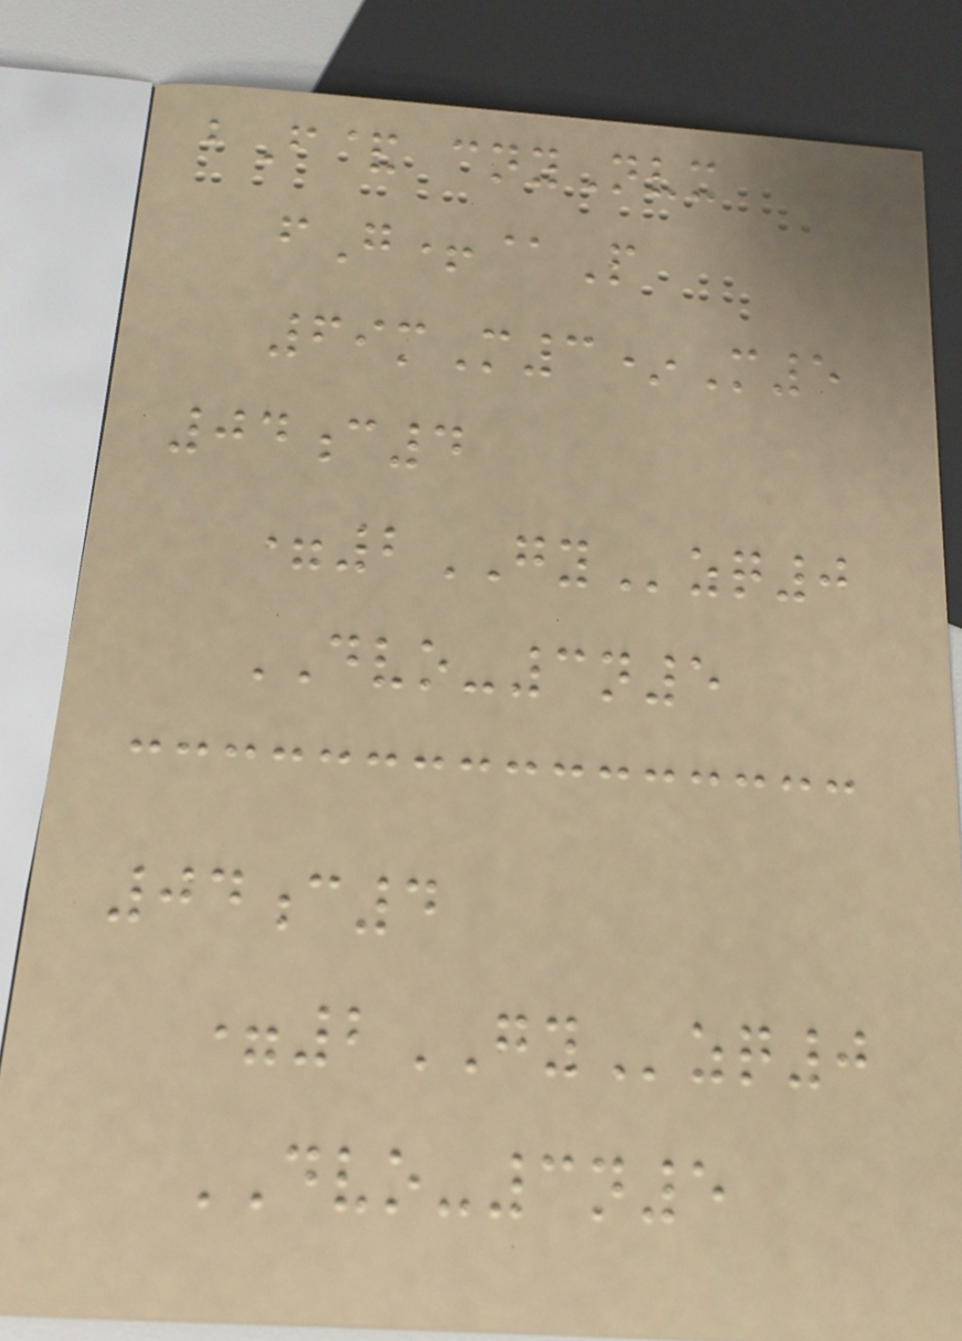bF& cnyNvx
fG+@P
69mM3*M5
04c4
=2GYzq0
DVO-3n5
04c4
=2GYzq0
DVO-3n5
